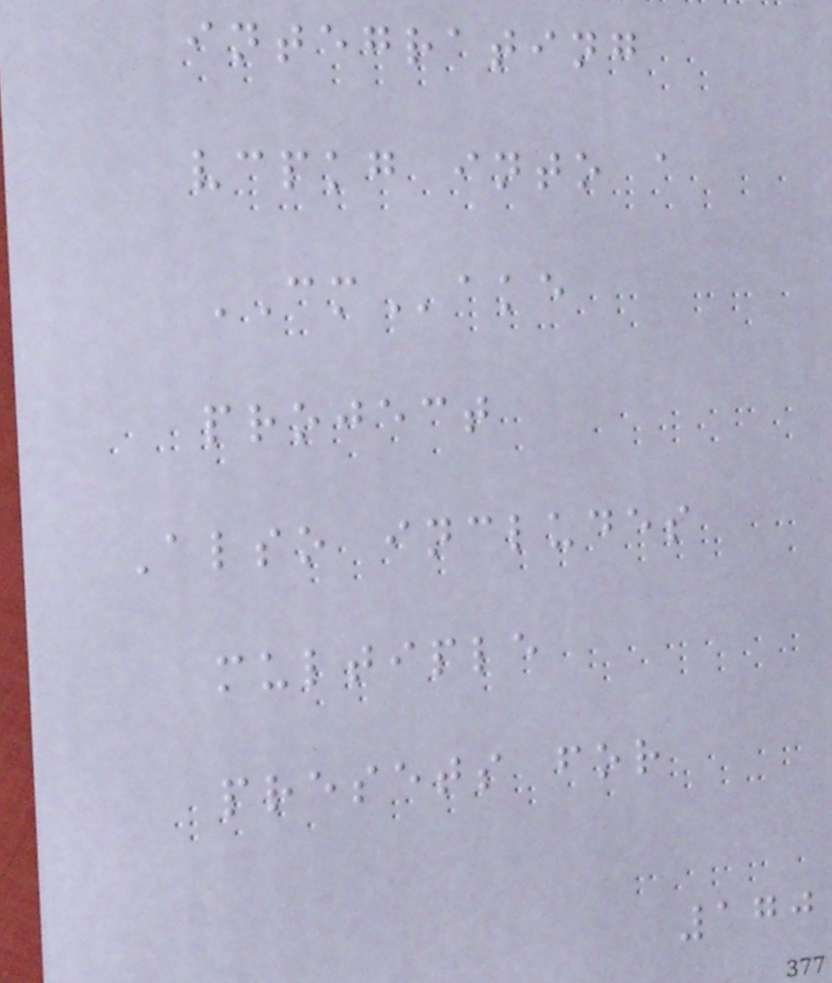integrating
vcpkg into a
CMake
project
Also includes
multiple
presets for
170
